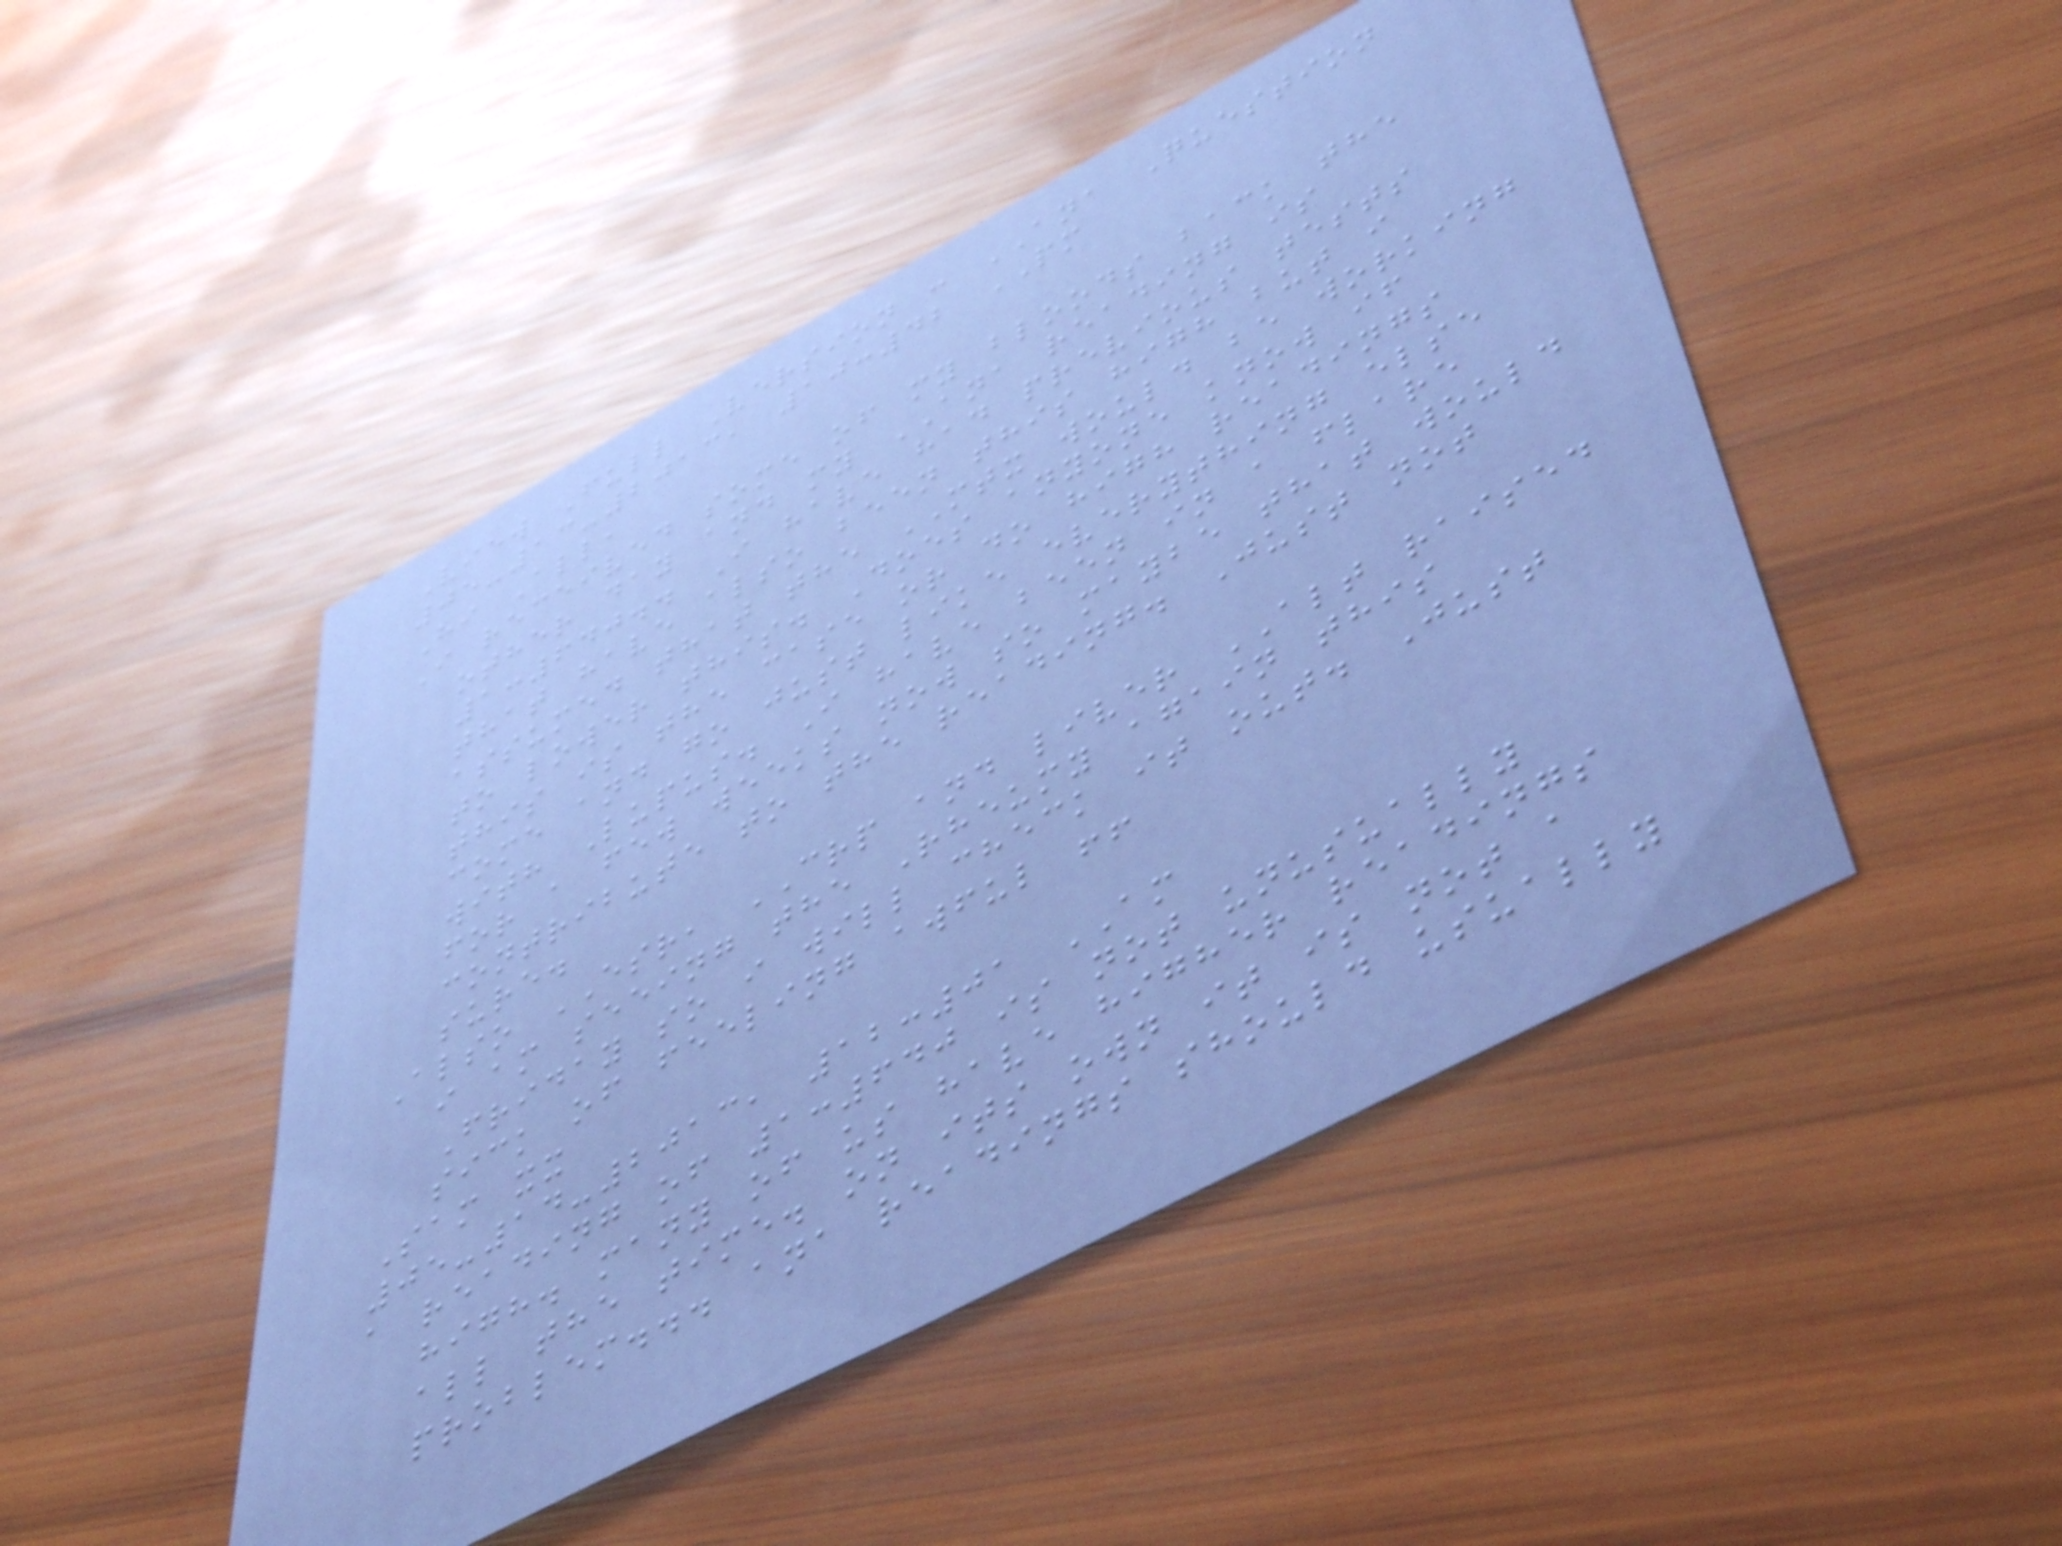View Full Version : ANA Question
05-13-2013, 10:42 PM
Hi All,
I received some of my bloods back the
other day and my ANA reading is
1:640.. I have had previous tests
that have also been this high but i
assumed that the MTX would be working
to lower this. Does anyone know if
this is the case or do high readings
come and go just like everything else
with Lupus. I have been in a flare
for a few weeks now so maybe that would
contribute to the reading. Just not
sure.
Also ESR, CRP and liver ALT raised
i am seeing the Rheumy again this
Friday so i will check it out. Just
sick of feeling awful !!
Sam xx
05-14-2013, 12:01 AM
a reading of 1:640 is not unusually
high. many of us have higher readings
all the time. on its own it is not a
problem... ana readings should usually
